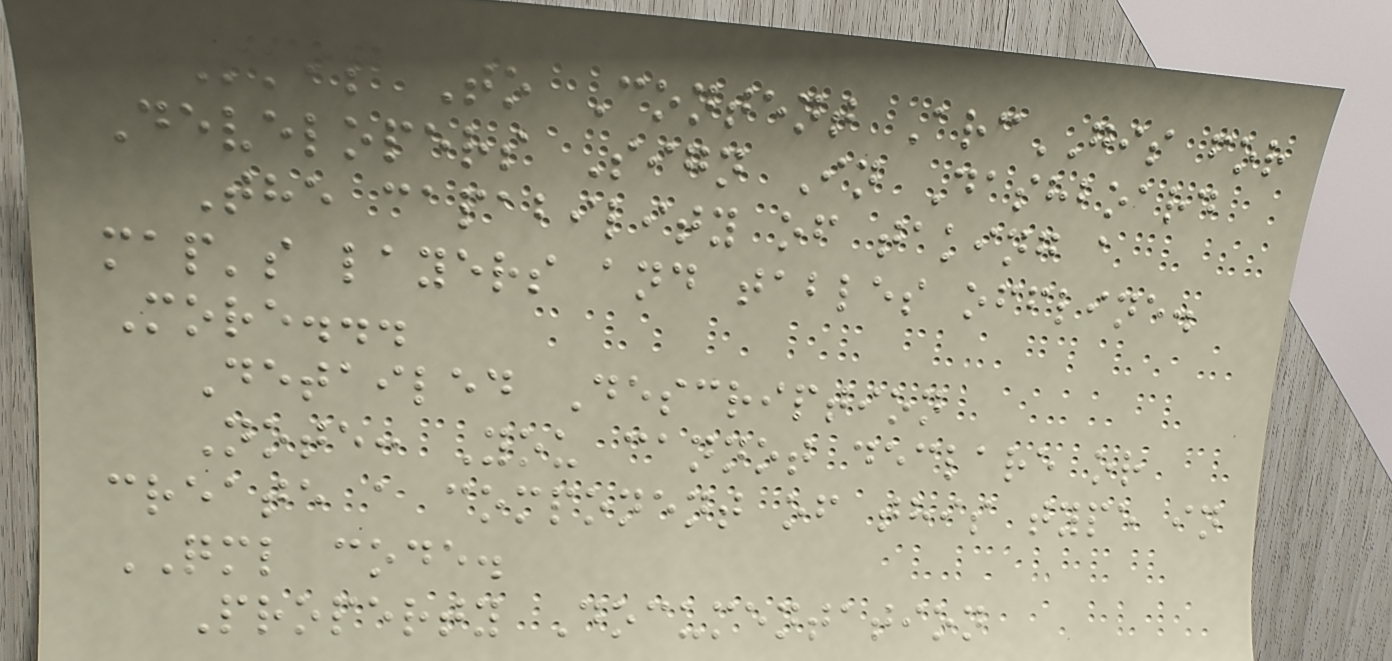Skip To Content ArcGIS for
Developers Sign In Dashboard
The capability of taking a
map's layers and tables offline.
More...
Detailed Description
Note: You cannot declare or
create a component of this type in
QML code.
Property Documentation
